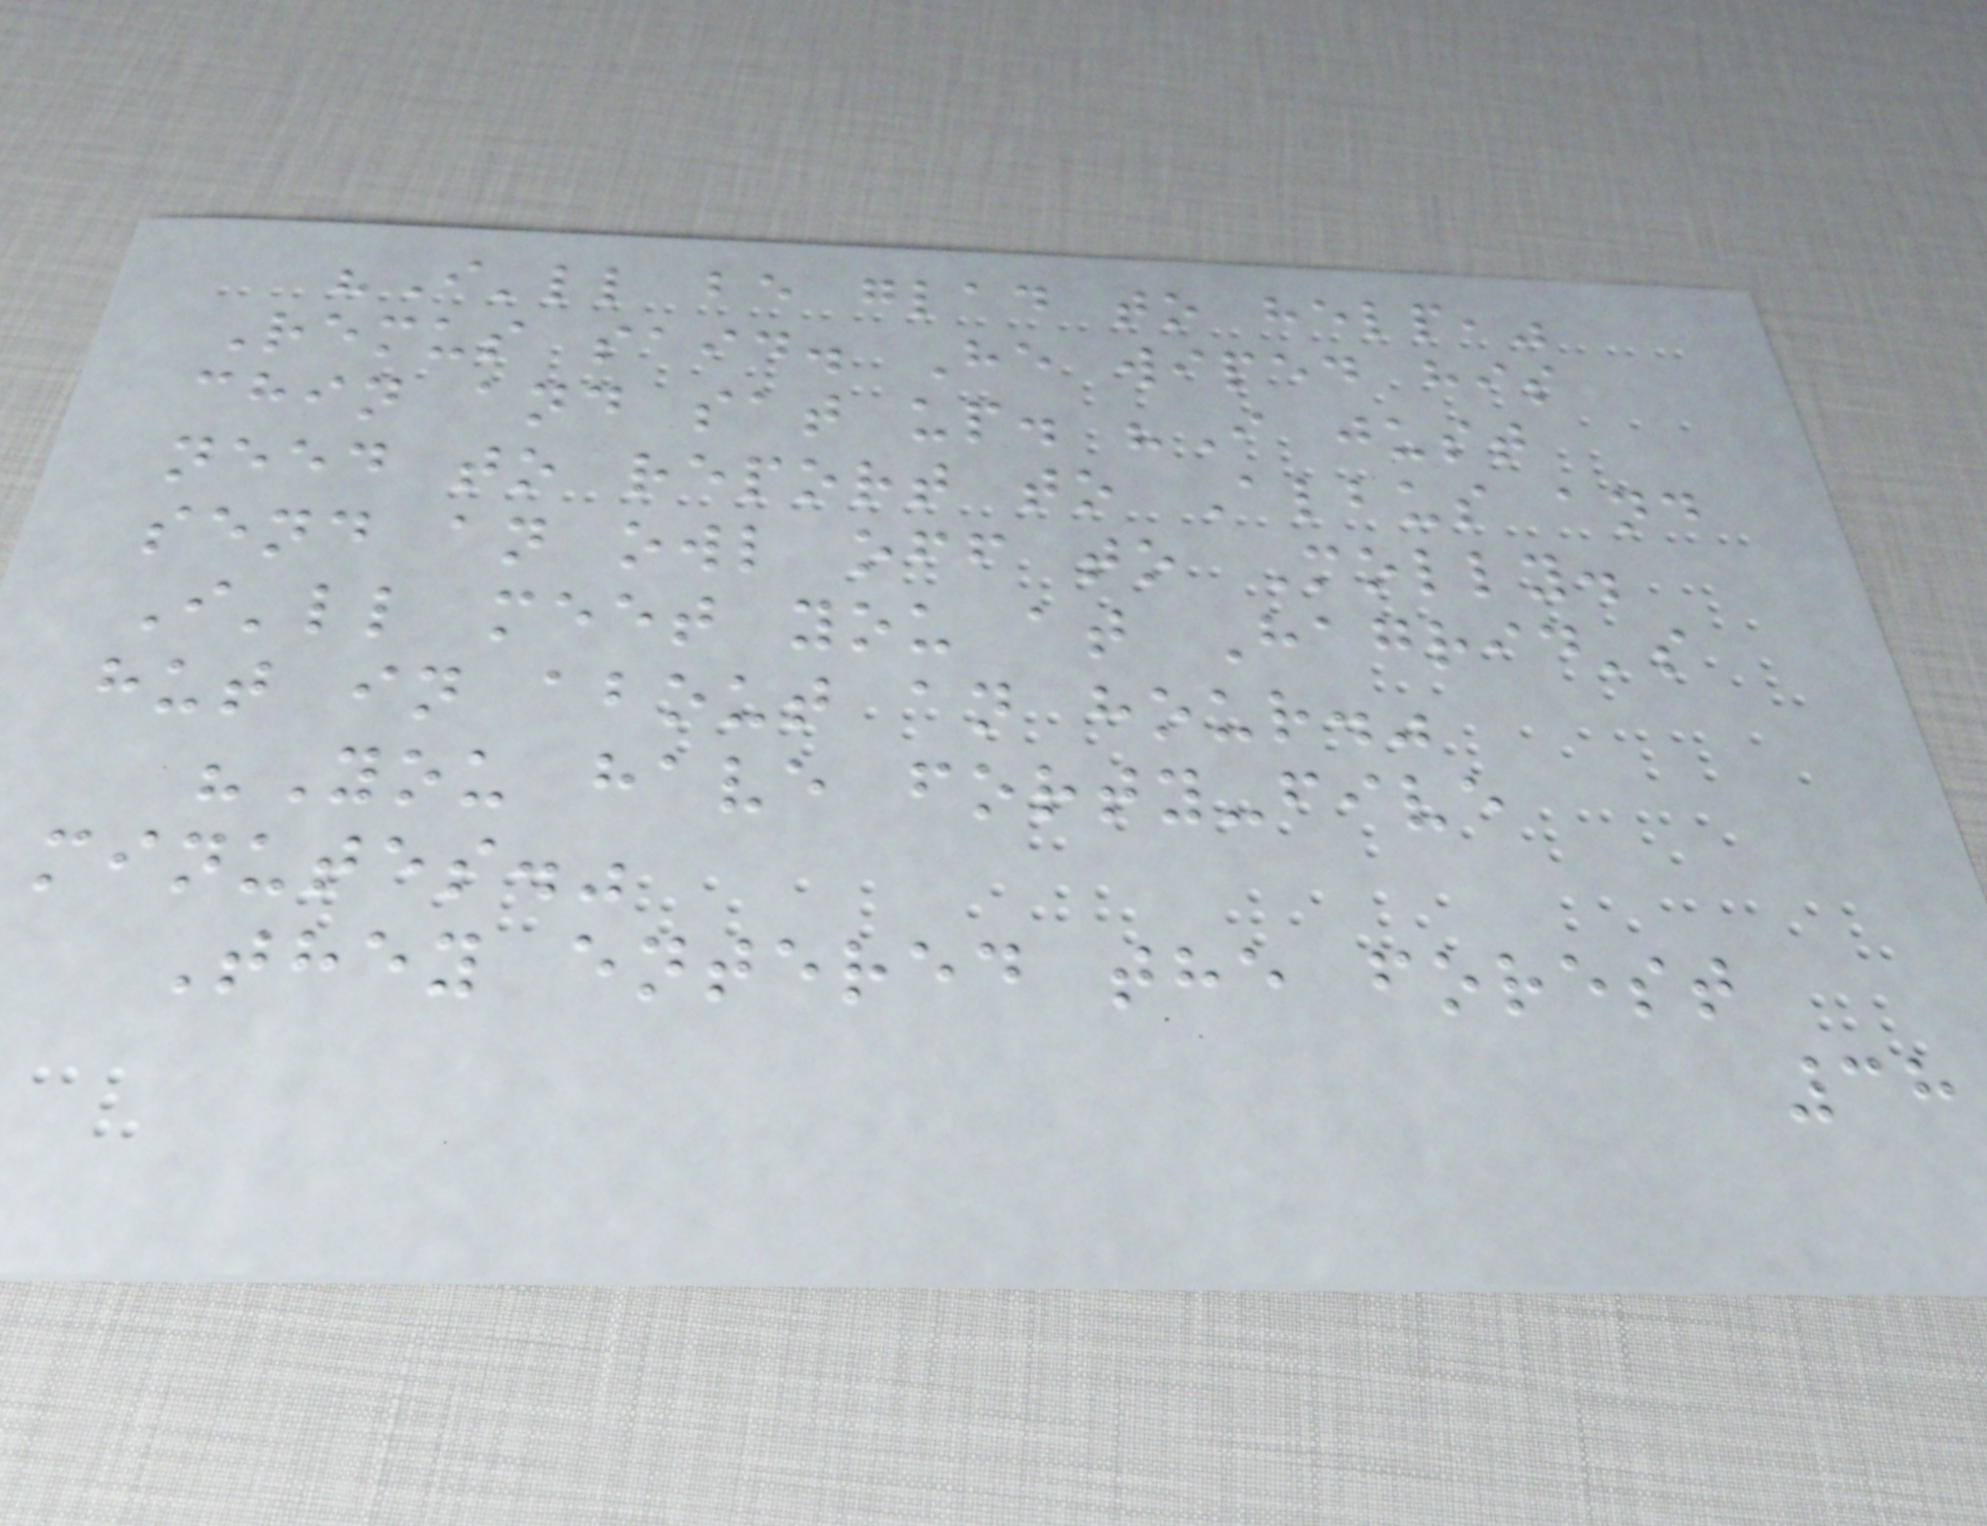"I'll be glad to help,"
Remus said. He wiped his
chin and sat up. "I just
need to report to Albus and
send an owl off to Molly.
I'll meet you at Hagrid's
hut in about an hour."
"You have forty-five
minutes."
They entered the forest
38
